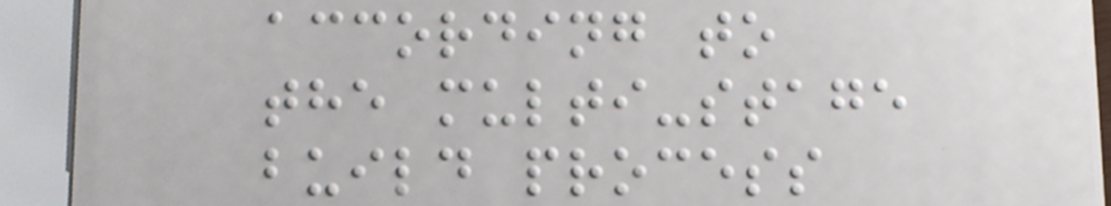according to
the multi-stage
build process
